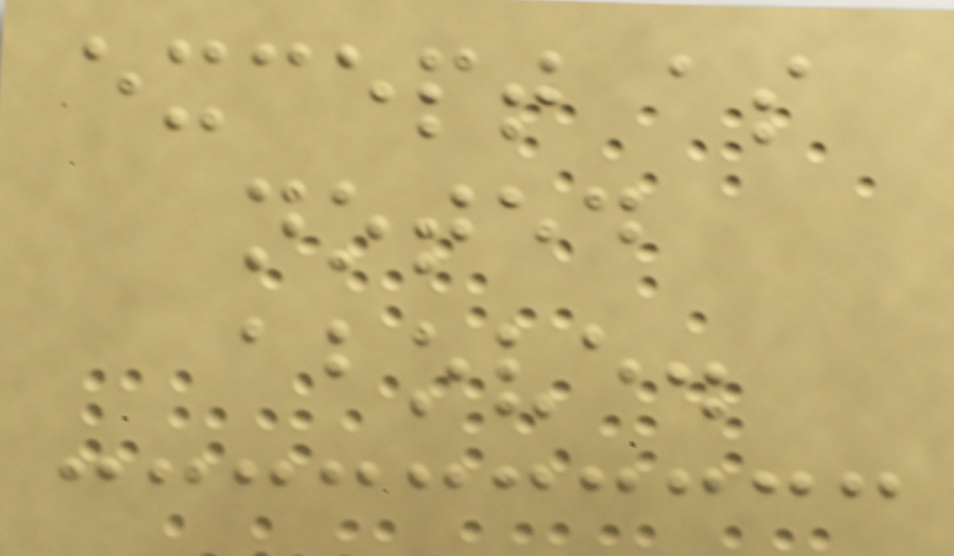except as
noted
above.
